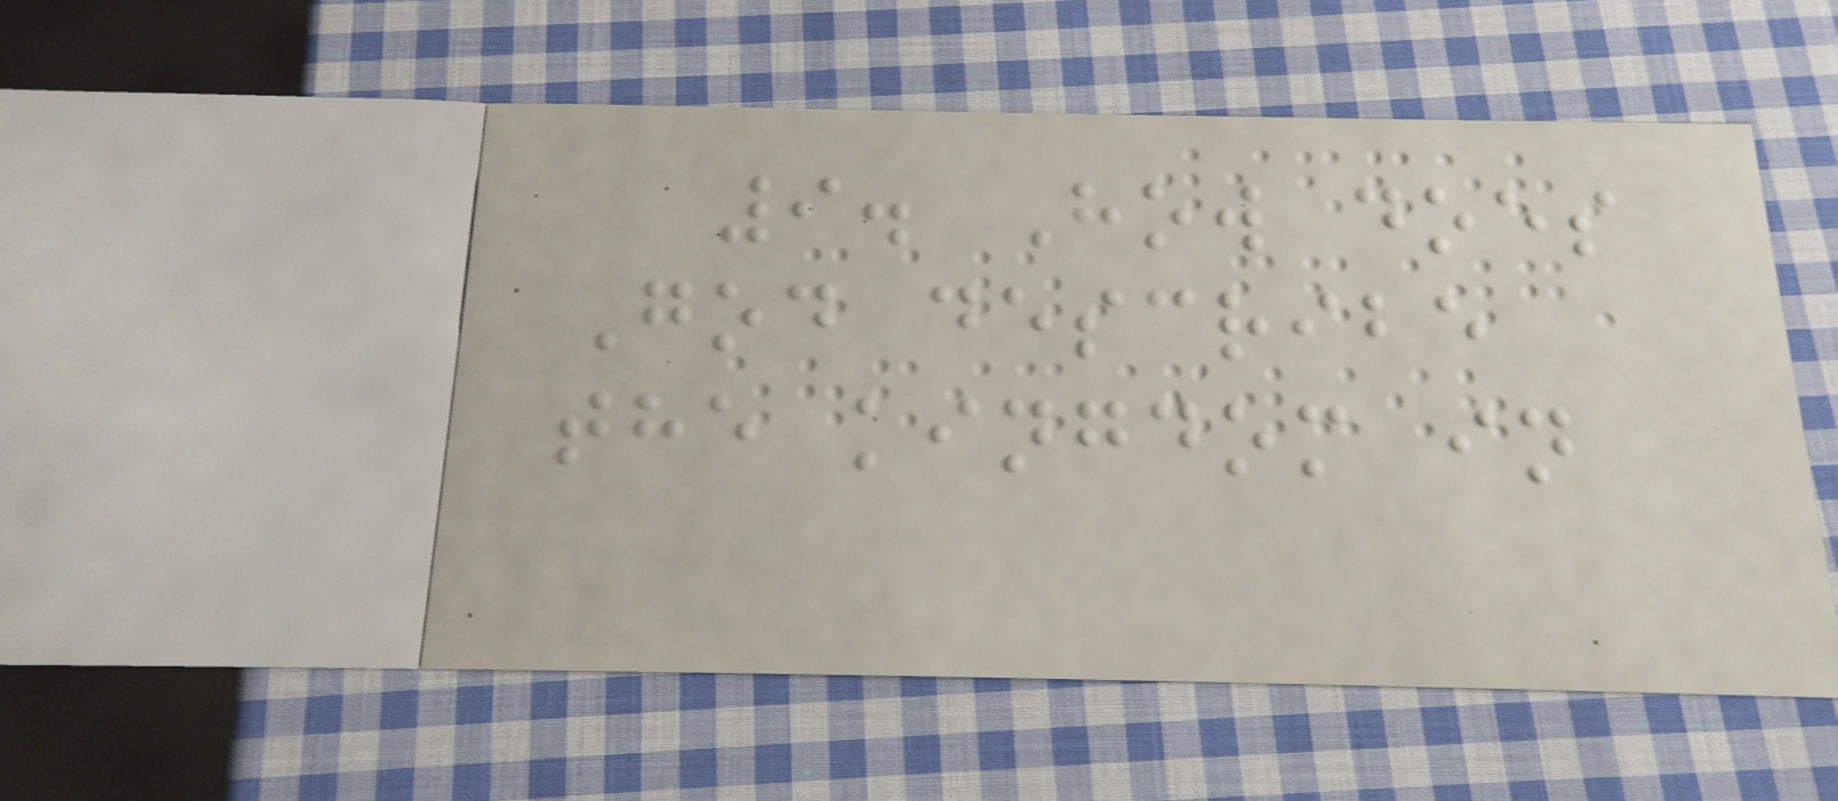9. How does
God describe
the kingdom in
